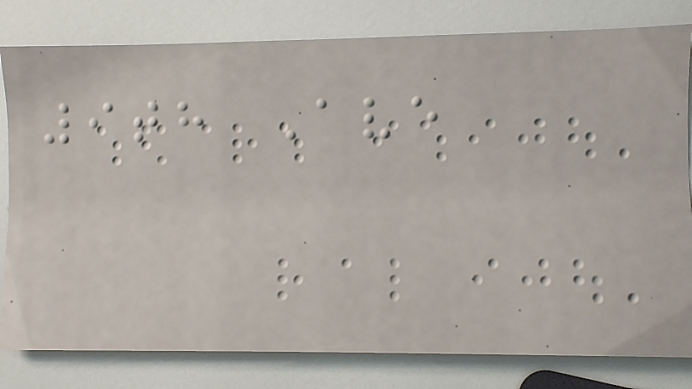9th Ave
